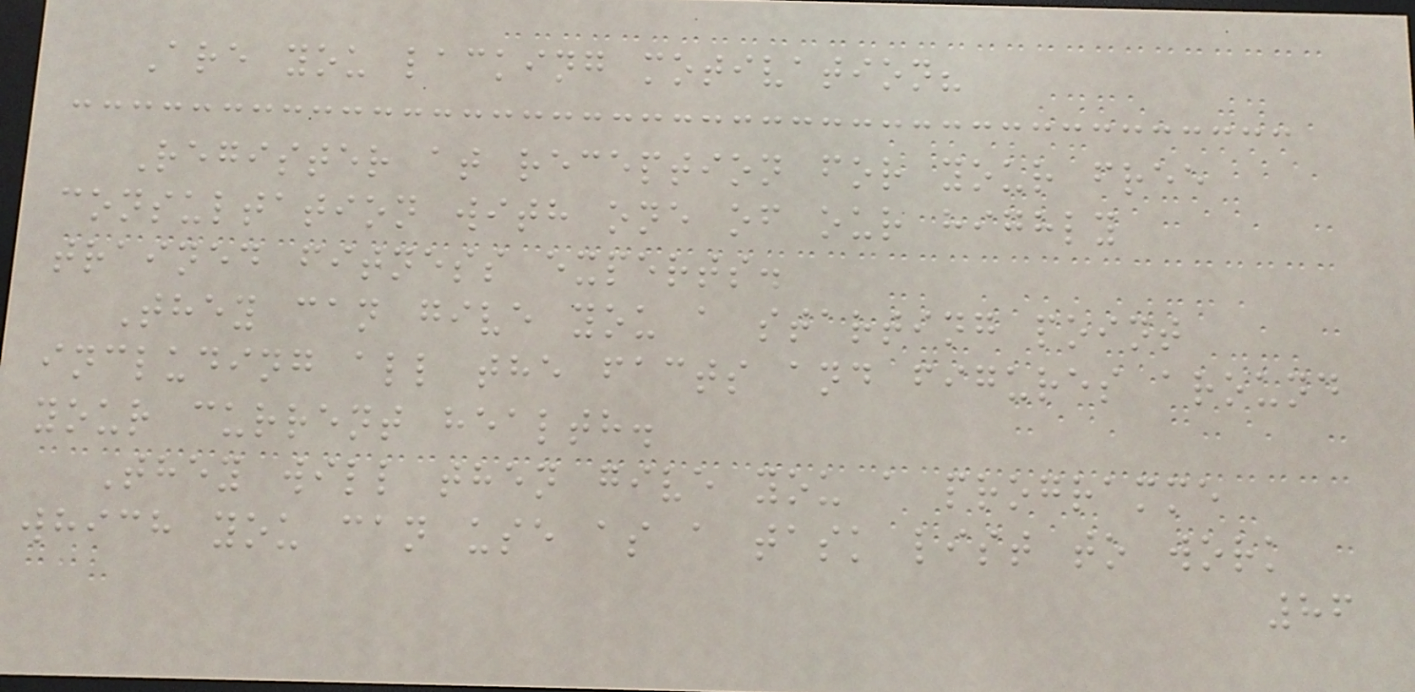Are you lacking motivation?
Register at reception for your free
consultation with one of our highly
trained fitness experts.
They can give you a starting point
including all the facts and figures around
your current health.
They will then give you a programme
which you can use as a task list to work
86
